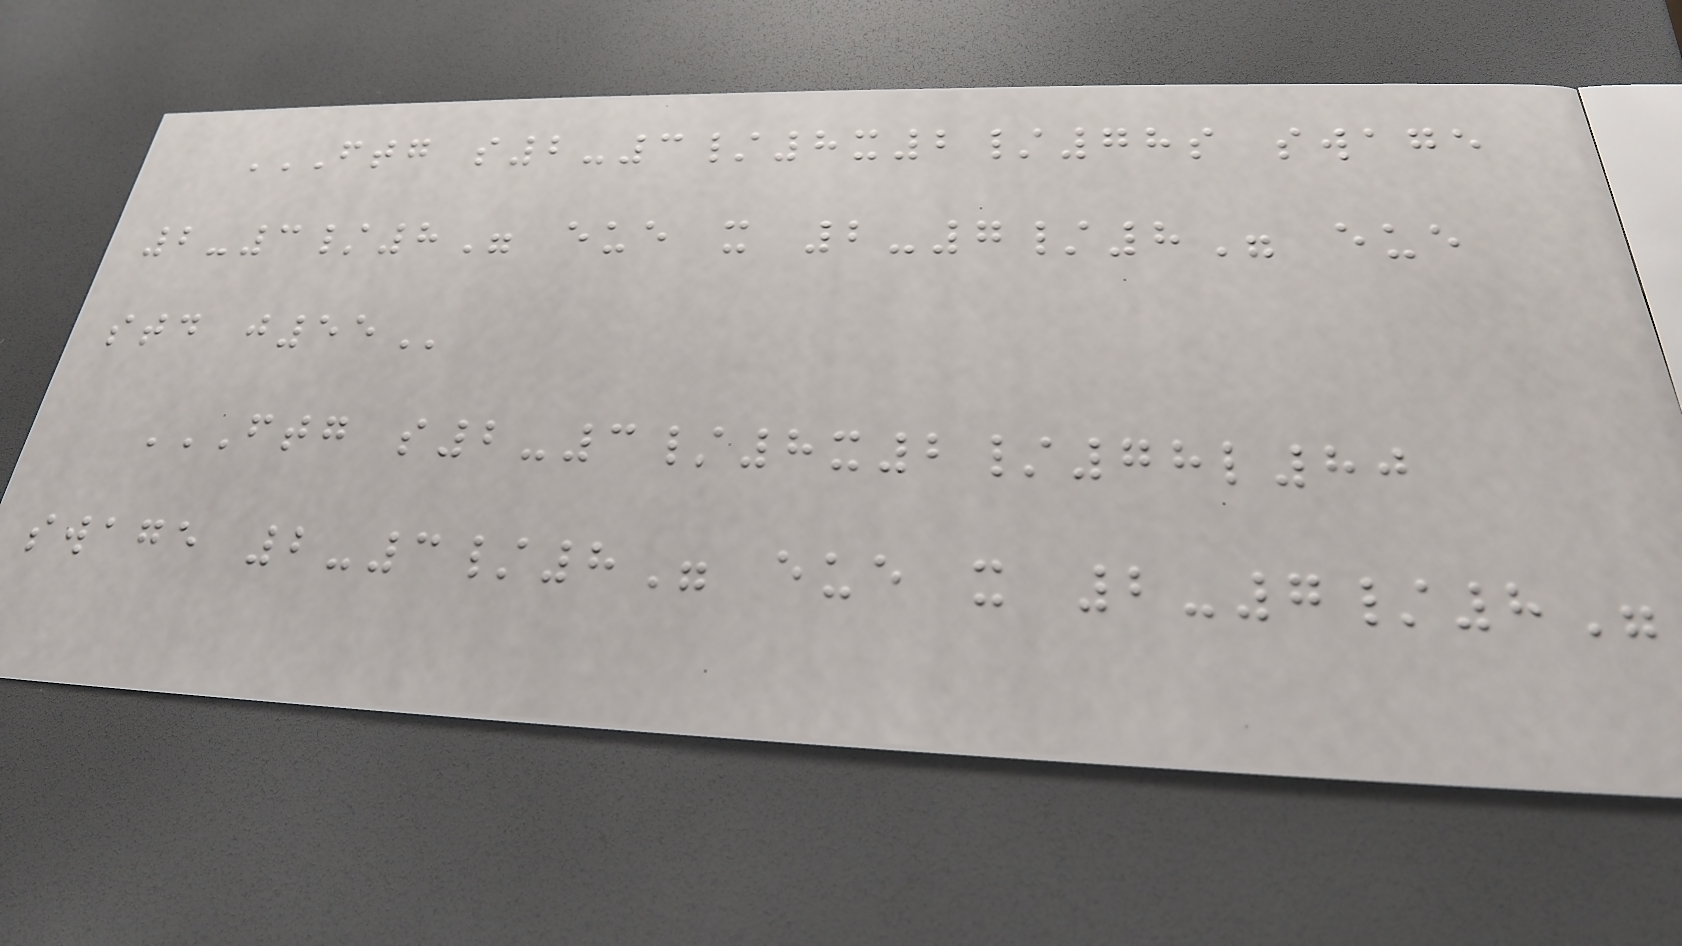FTG S2-3/8X2/78S SWAGE
2-3/8" EUE X 2-7/8" EUE
STD J55
FTG S2-3/8X2/78L80
SWAGE 2-3/8" EUE X 2-7/8"
